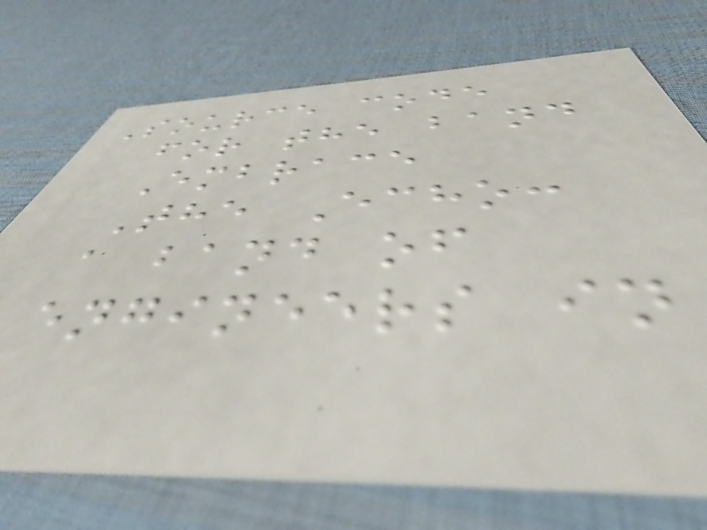Source code
for the band
Embrace
The Echo:
a band of
engineers in
